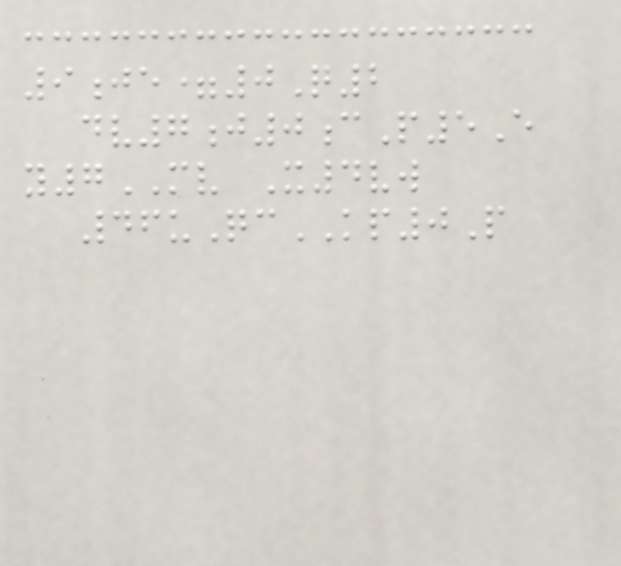9je=0Q2
dv7j0cP5E
y7MV X4vw
46uQcKP0P
